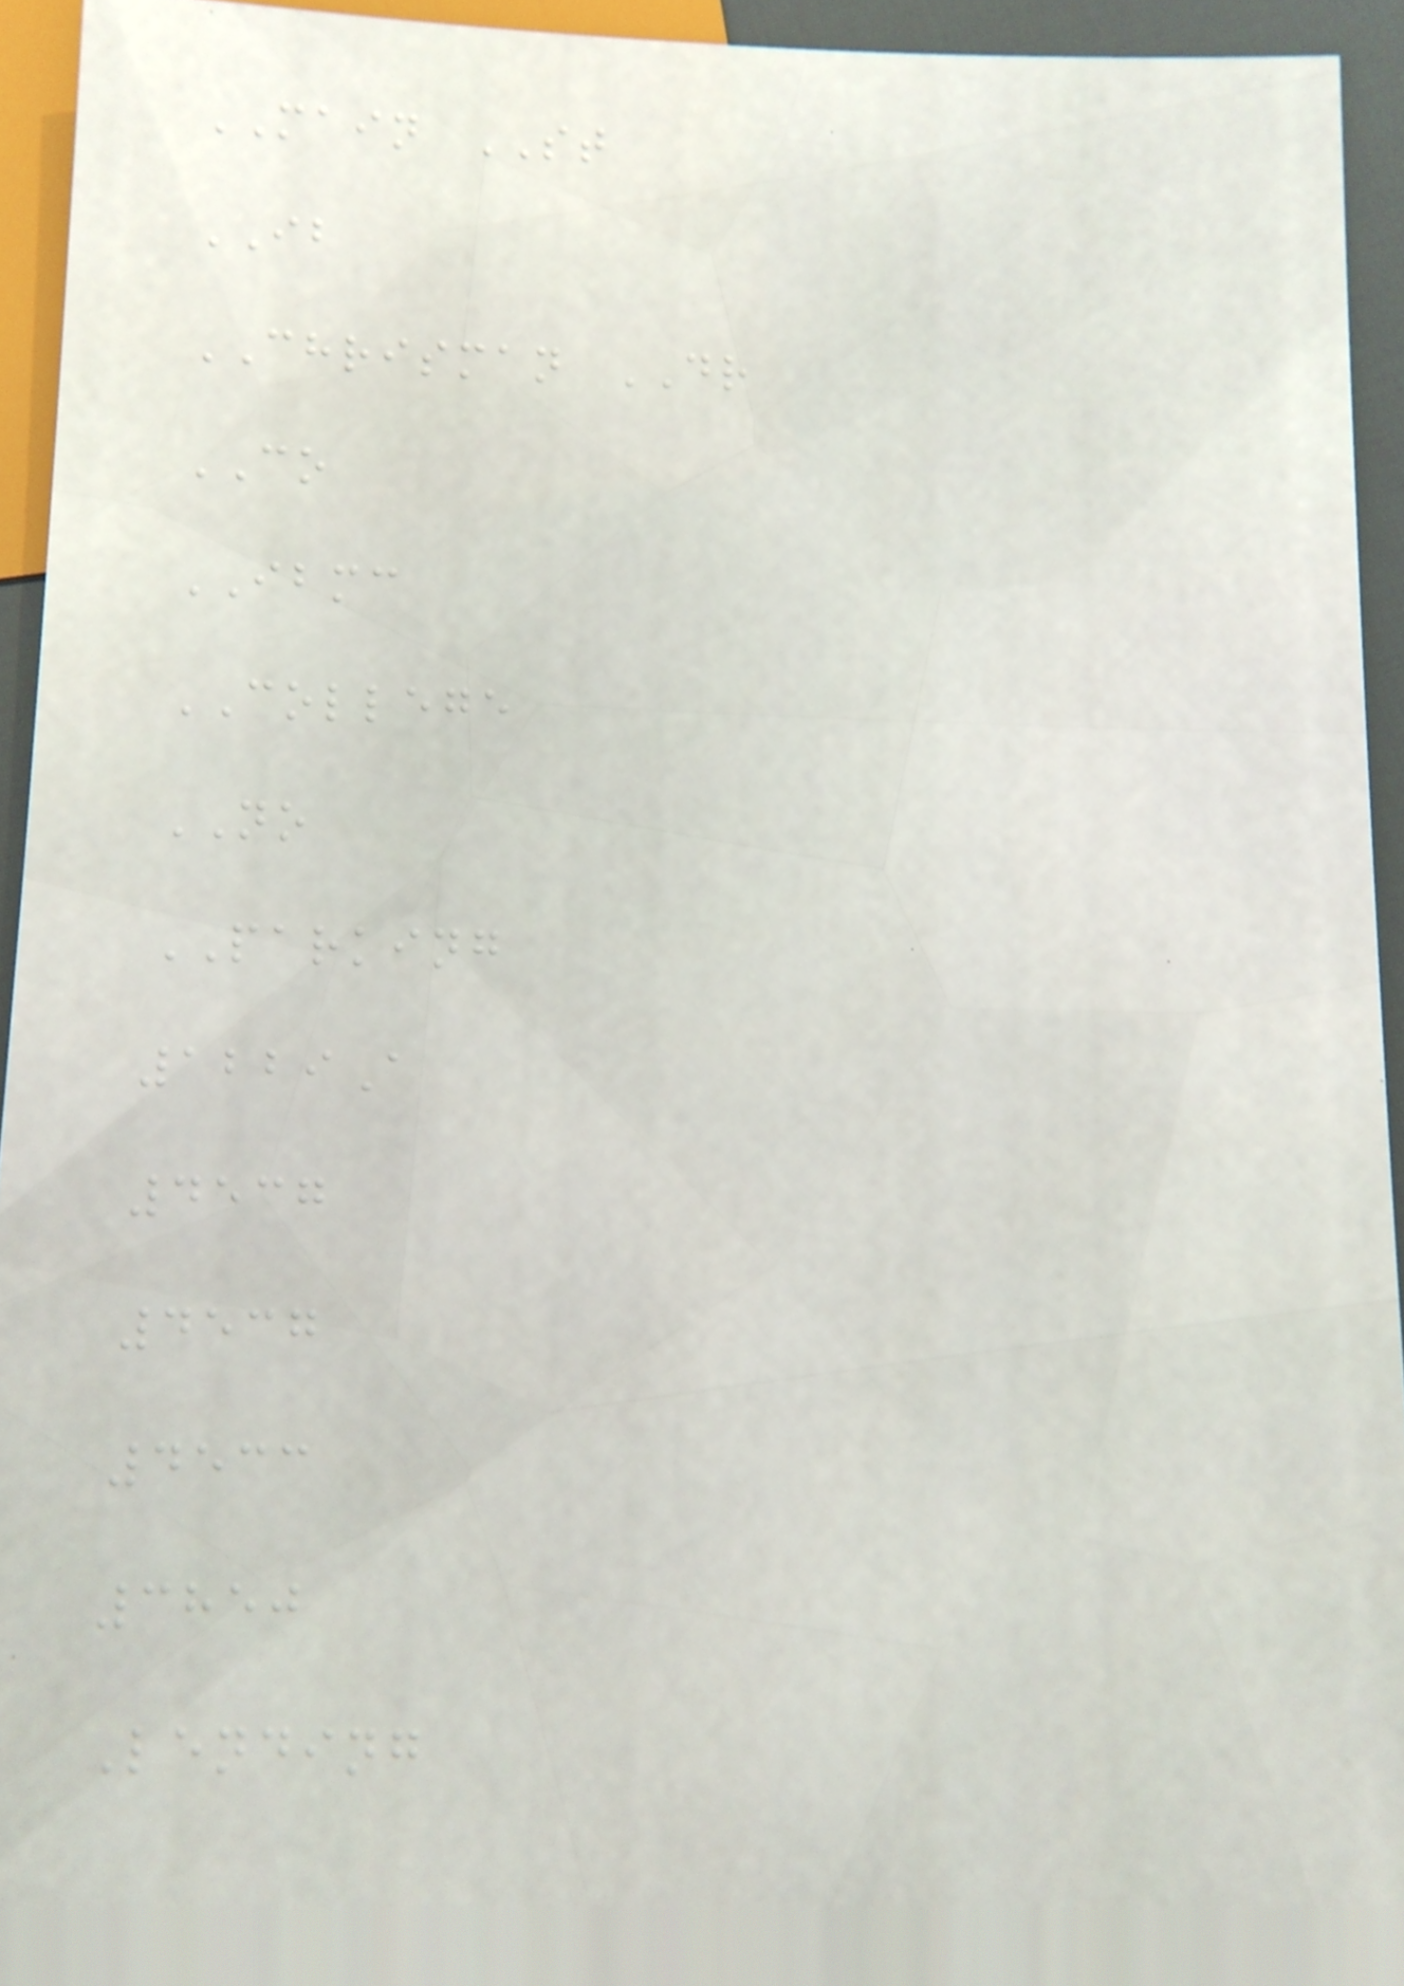MAIN ST
IB
CHRISMAN DR
CO
IBMC
COLLEGE
NO
PARKING
1229A
4537
4537
4533
3850
Lending
